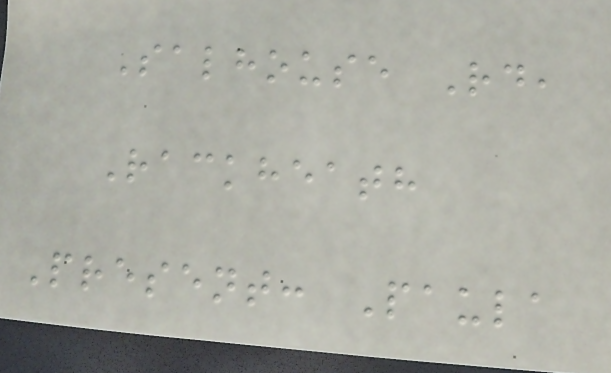Salhouse Rd,
Rackheath
Present: Paula
